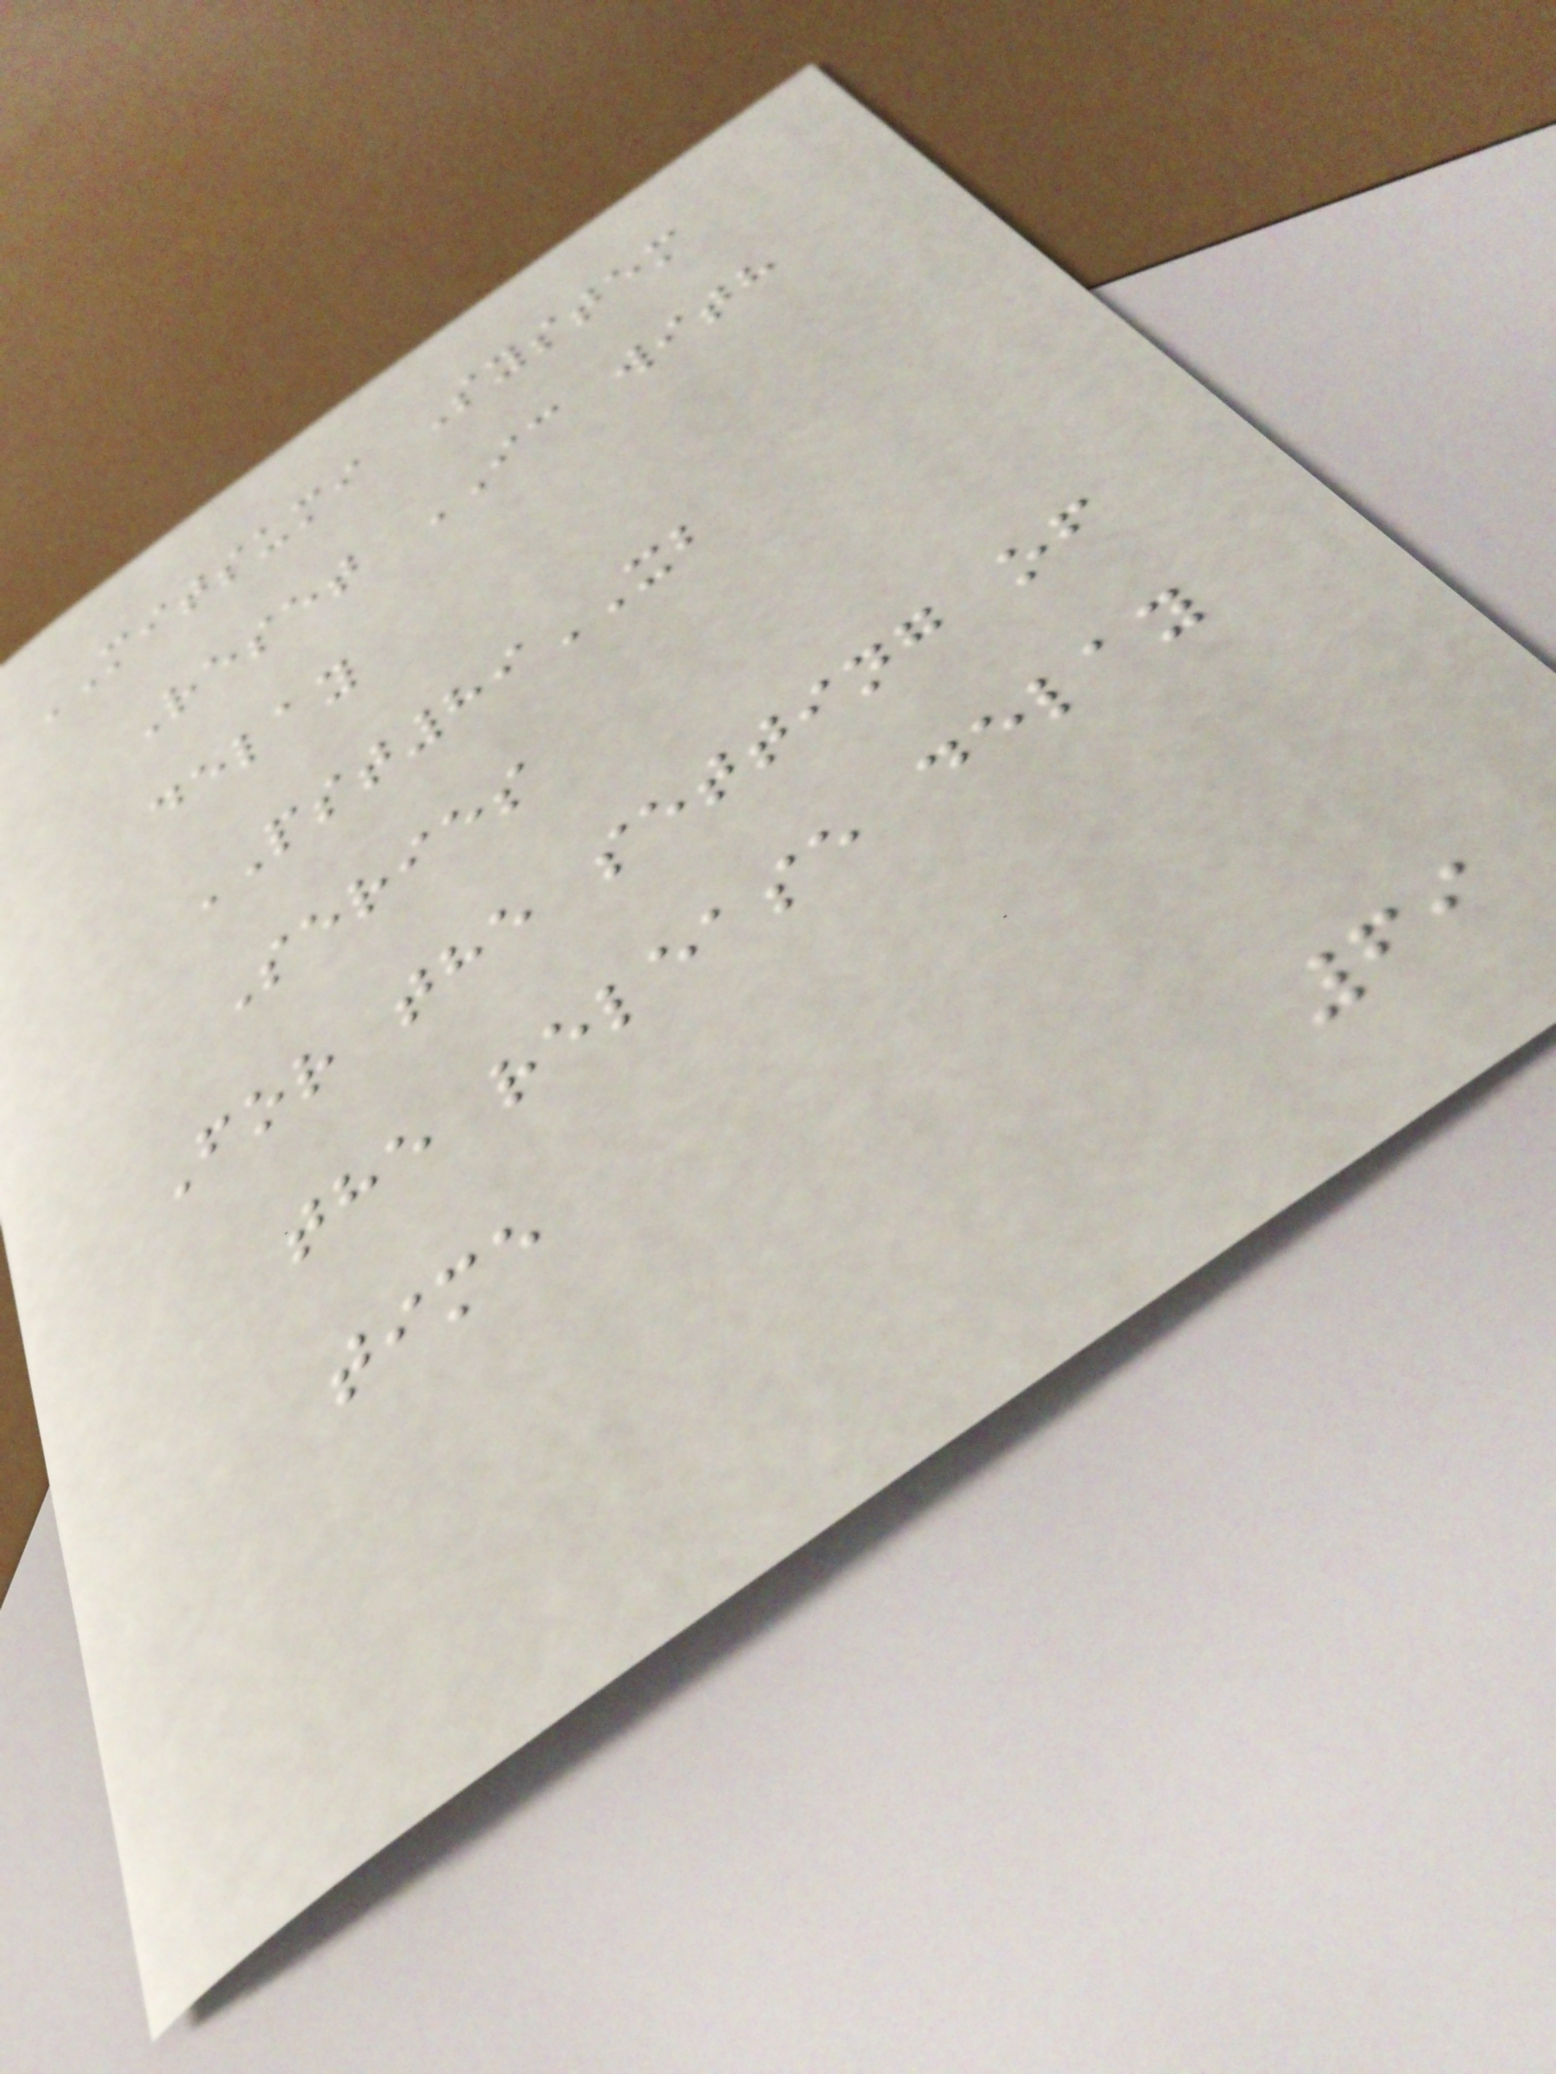MITSUMI System
Reset IC with
delay
PST89XB
Series
For the setting of
the release delay
time
69
